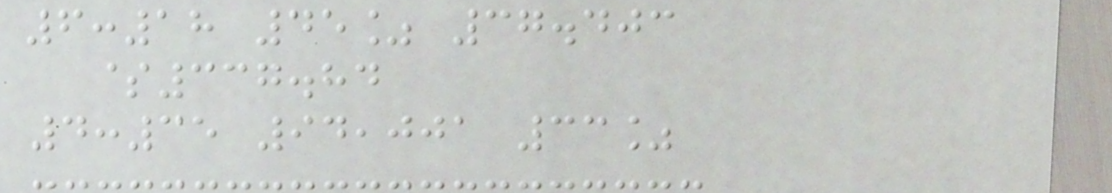6:18 45% 37.403
$337.84
4:35 94,001 33%
